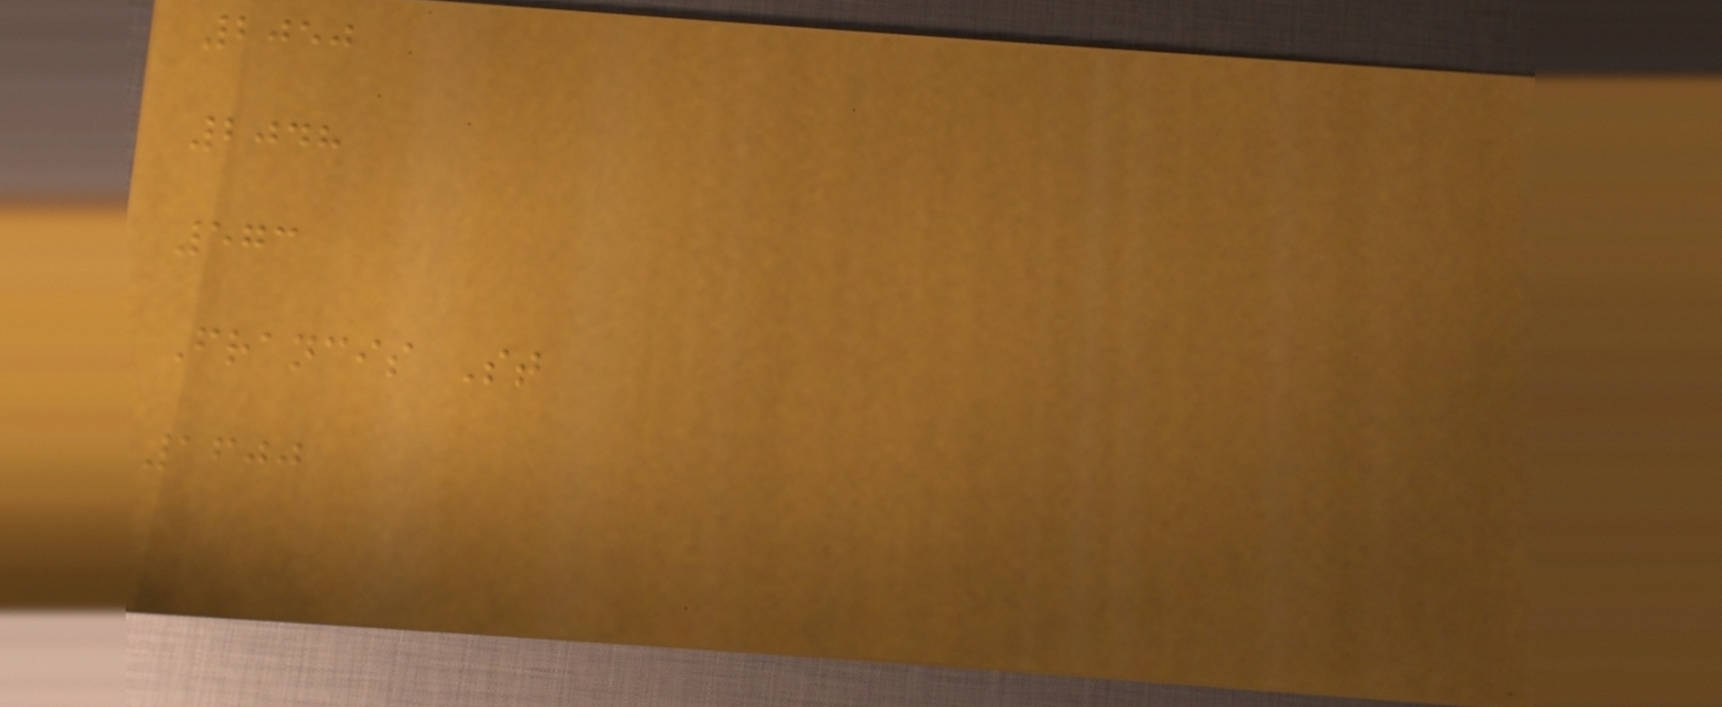2050
2048
573
Francis St
1600
